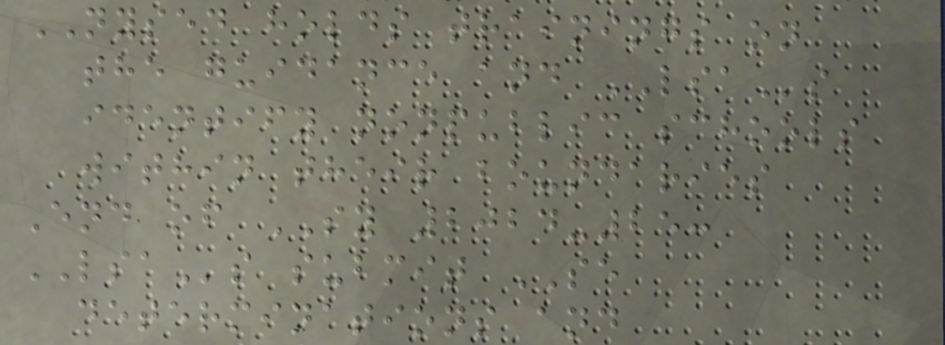NYSED holds trainings on
the guidance and LSAs
identify nonpublic schools
within their boundaries
End of SY 2024-25:
LSAs submit SE
determinations and
